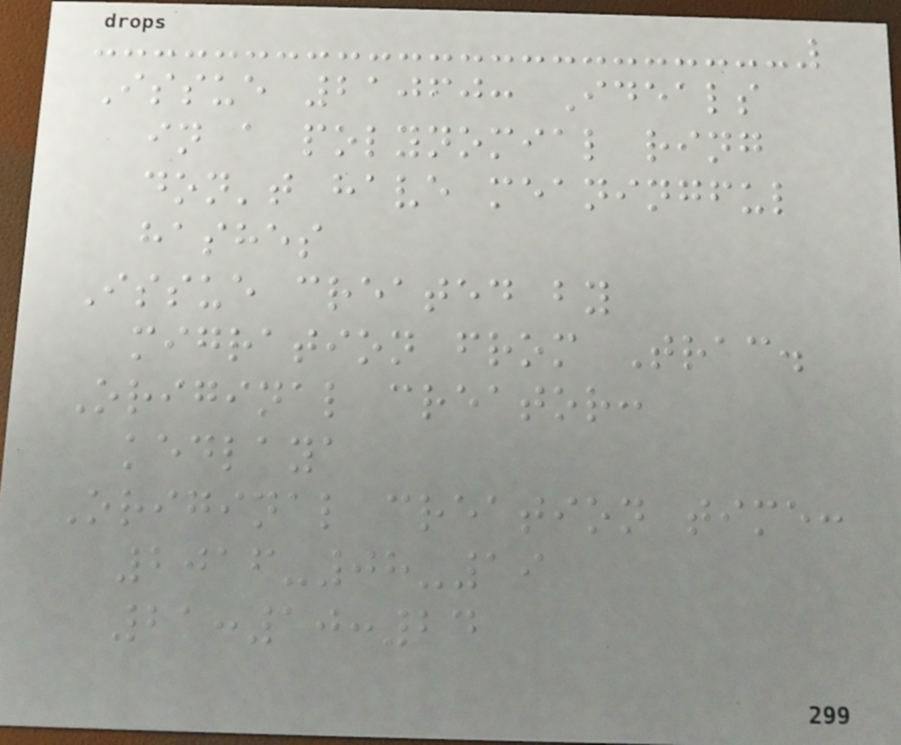Issue 21060: Ideals
in a polynomial ring
don't have meaningful
hashes
Issue created by
migration from Trac.
Original creator:
kedlaya
Original creation time:
2016-08-19
21:10:24
